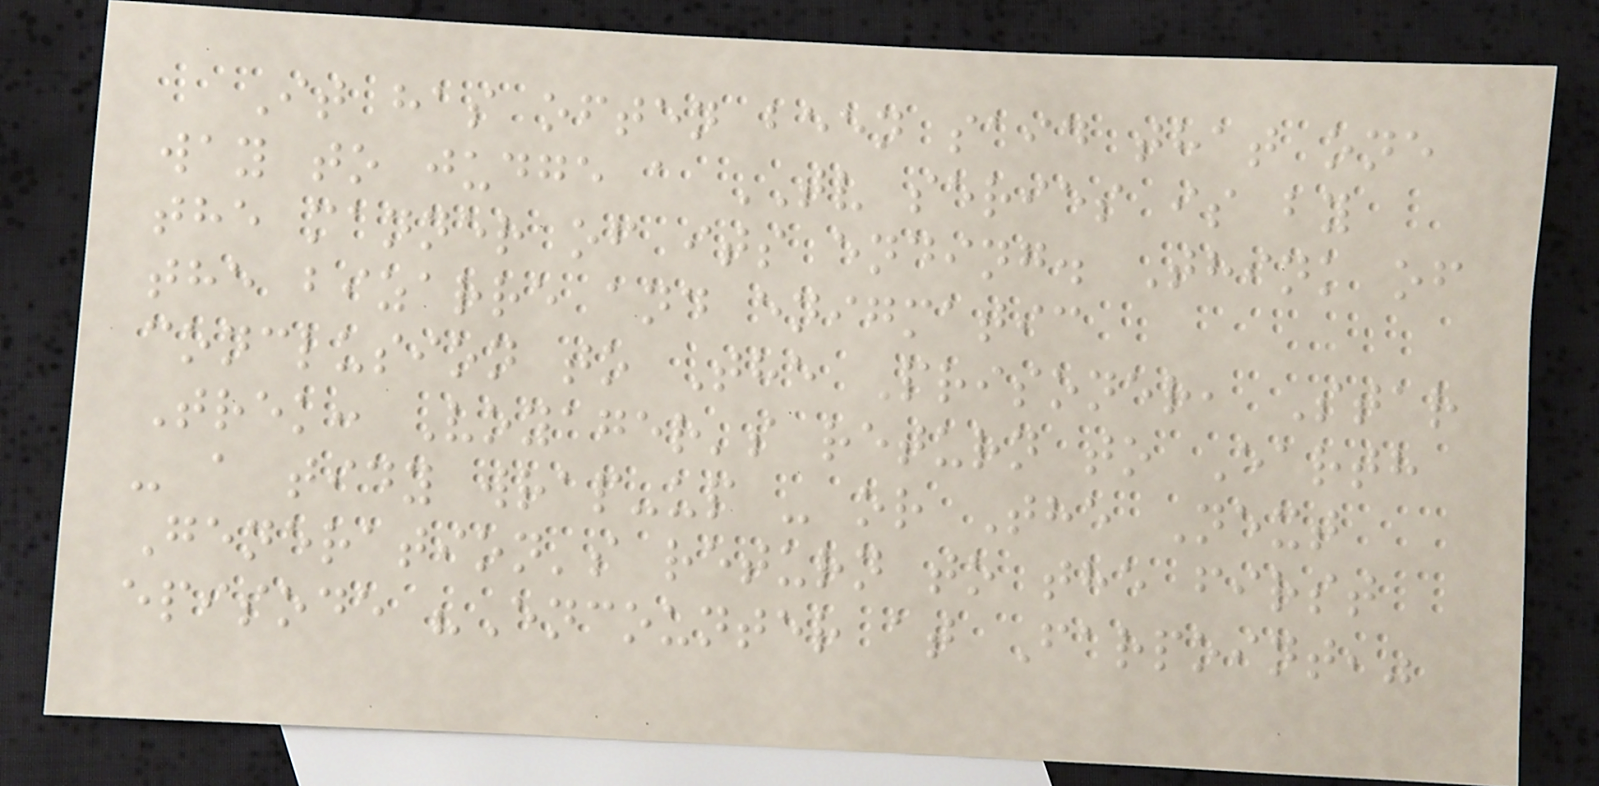It has often been said that one
way to judge a TV series is by
the manner of its ending. Think of
the bizarre and enigmatic
conclusion to The Prisoner, Star
Trek: Voyager's return to Earth
- a tidy wrap-up - or The Next
Generation's return to the first
episode "Encounter at Farpoint,"
